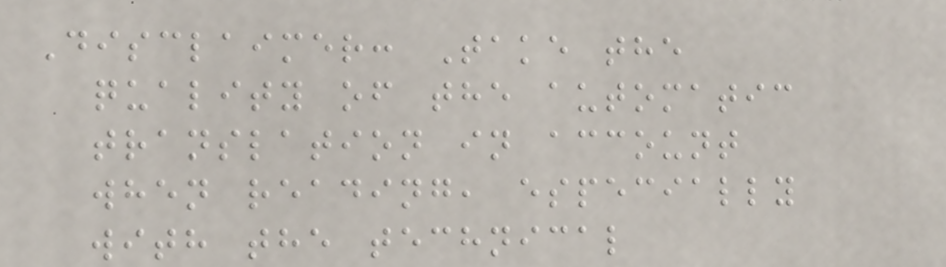Disclaimer: Take the
quality of the automatic
translation in account
when reading, especially
with the technical
